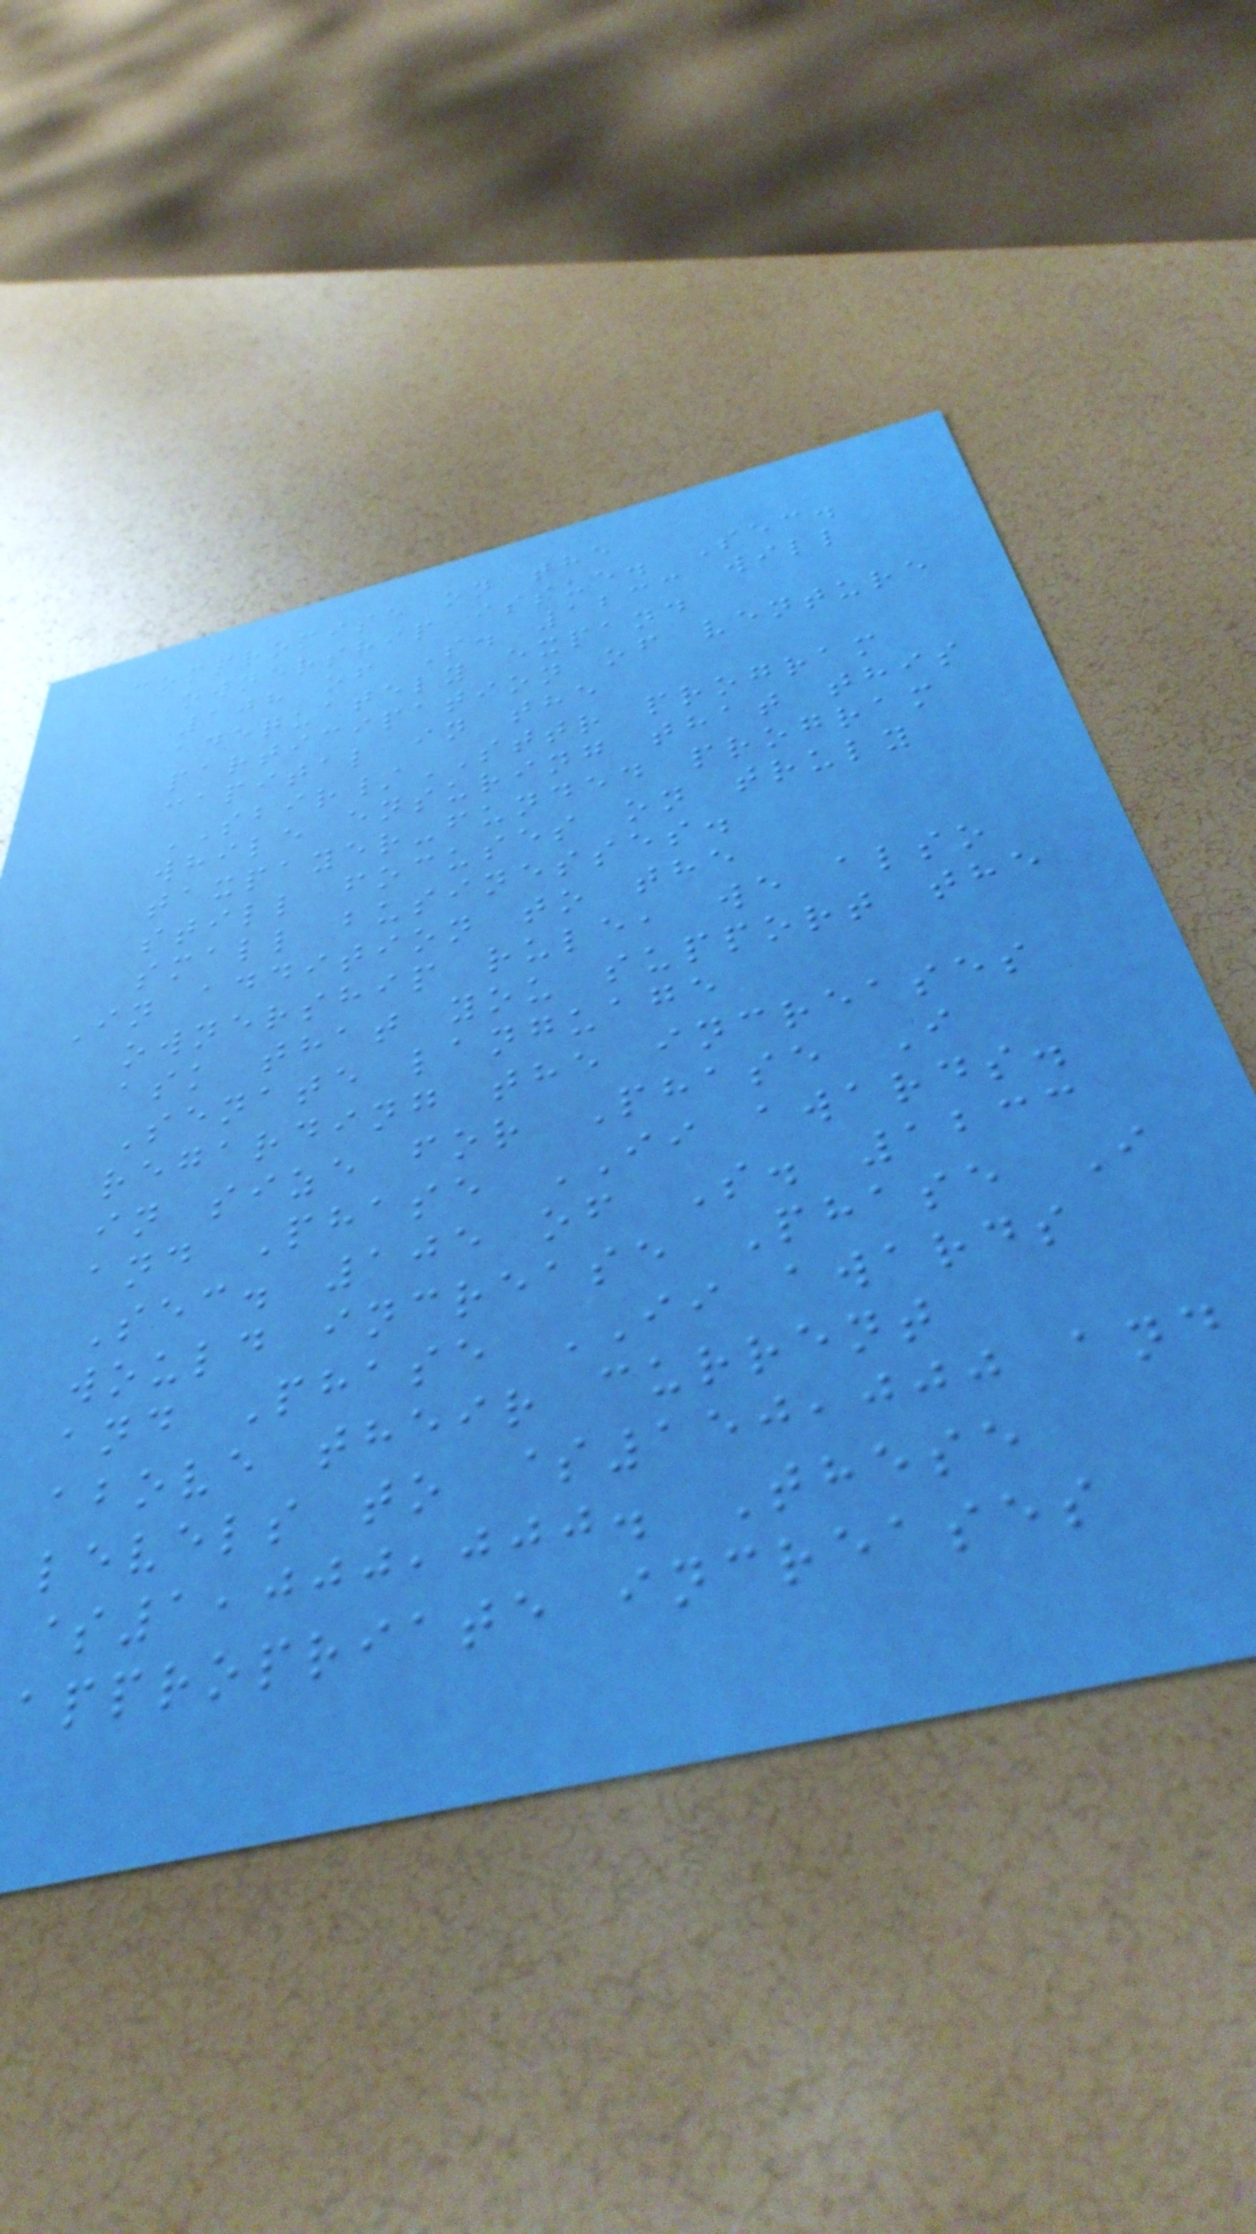compromise on the
ownership issue. Sec.
108 of S. 1233 will
adequately expand
participation of venture
capital in the
SBIR/STTR program
while ensuring that this
taxpayer-funded program
still focuses on truly
small businesses.
In addition to the
ownership rule, we also
ask that you support the
Senate language
regarding the increases
in size for Phase I
and Phase II awards.
Sec. 105 of S. 1233
would increase Phase I
and Phase II awards
above their current
levels to $150,000 and
$1,000,000. These
appropriate increases
